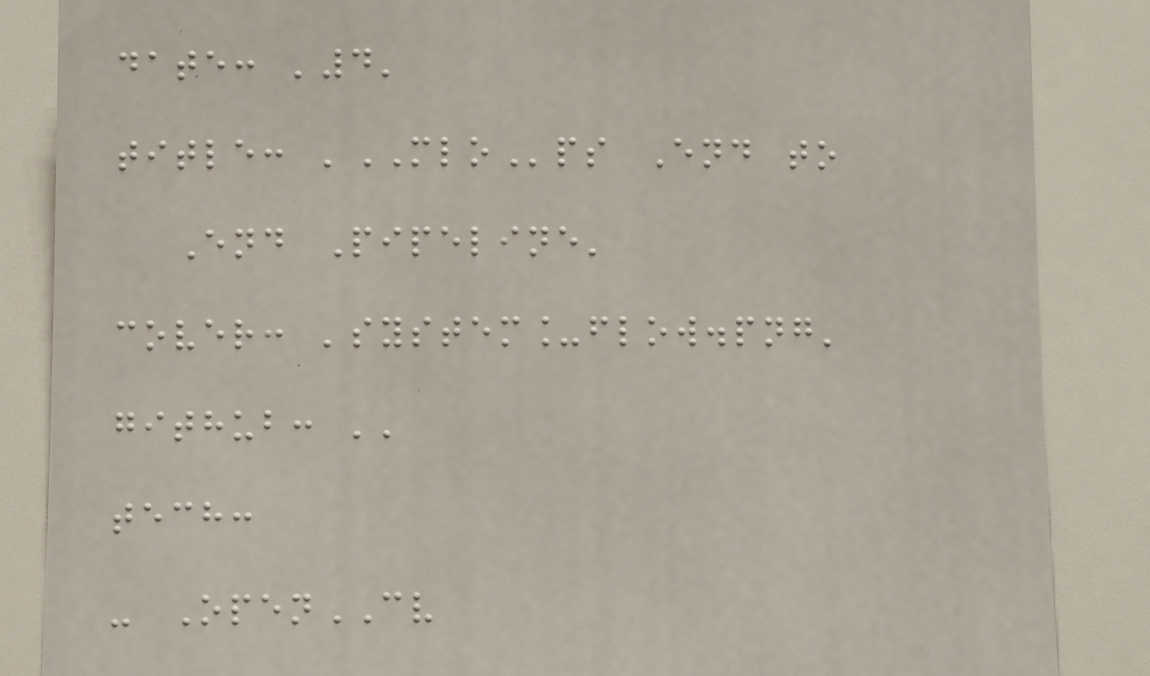date: '4'
title: 'MLOps End to
End Pipeline'
cover: 'system_flow.png'
github: ''
tech:
- OpenCV
